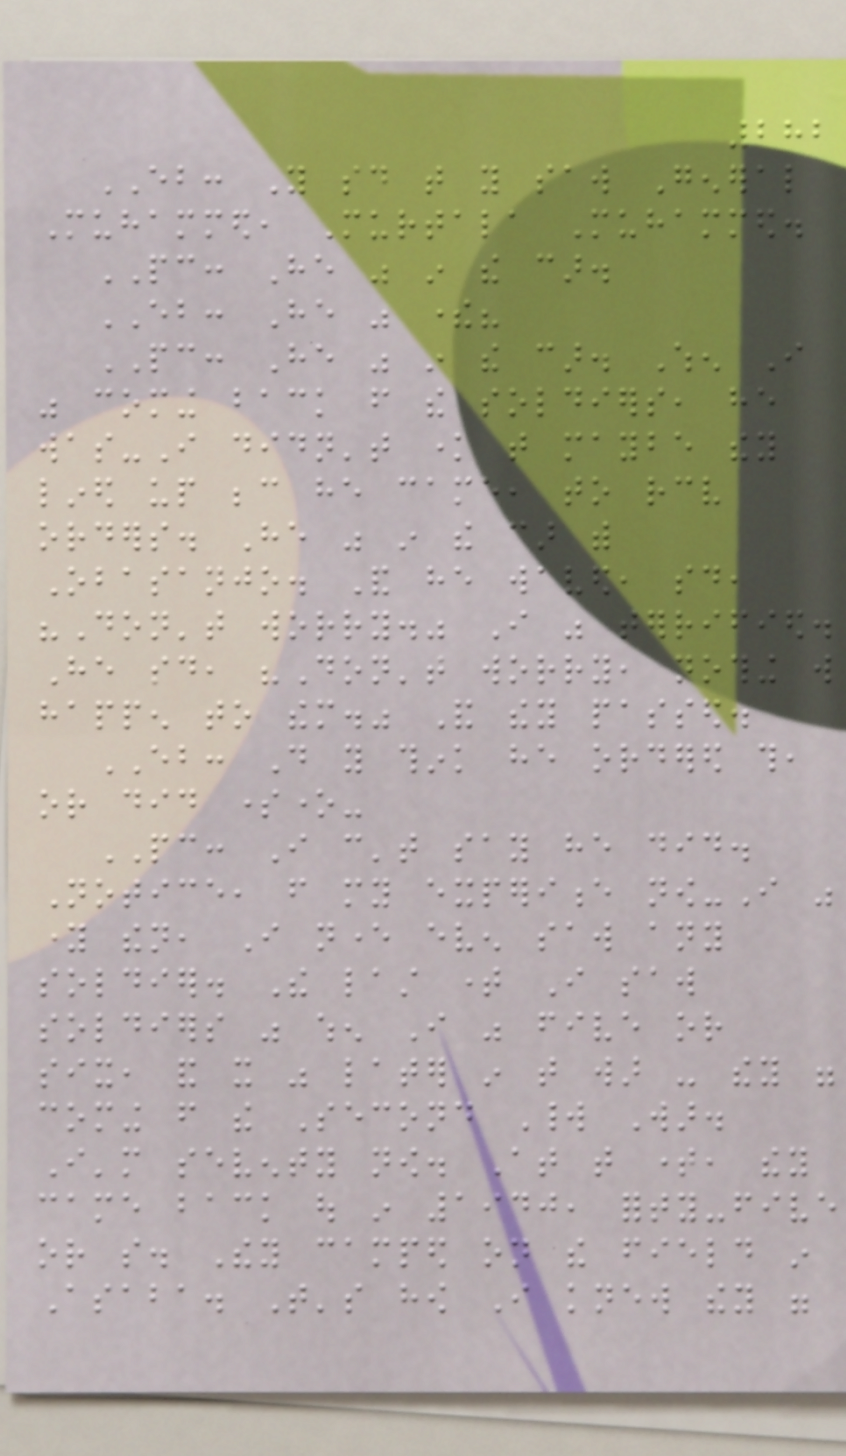282
EB: You said that you saw General
Muhammed, Murtala Muhammed.
PC: He was in the car.
EB: He was there?
PC: He was in the car. When I
was coming back from the soldiers, he
was-I didn't know that maybe they
lined up because he came, to receive
orders. He was in the car with
Obasanjo. And he waved, said,
"Don't worry." I was terrified.
He said, "Don't worry, nothing will
happen to them." And they passed.
EB: Do you think he ordered this,
or did someone-
PC: I can't say he did.
Notice, from my experience now-I was
young then, I never even saw any
soldier. The last time I saw
soldiers was when I was five or
six, and it was later in that war - they were
coming from the Second World War.
I'm seventy now. At that time, they
came back out in 1940, forty-five
or so. They camped on the field in
Asaba. That's how I knew they were
